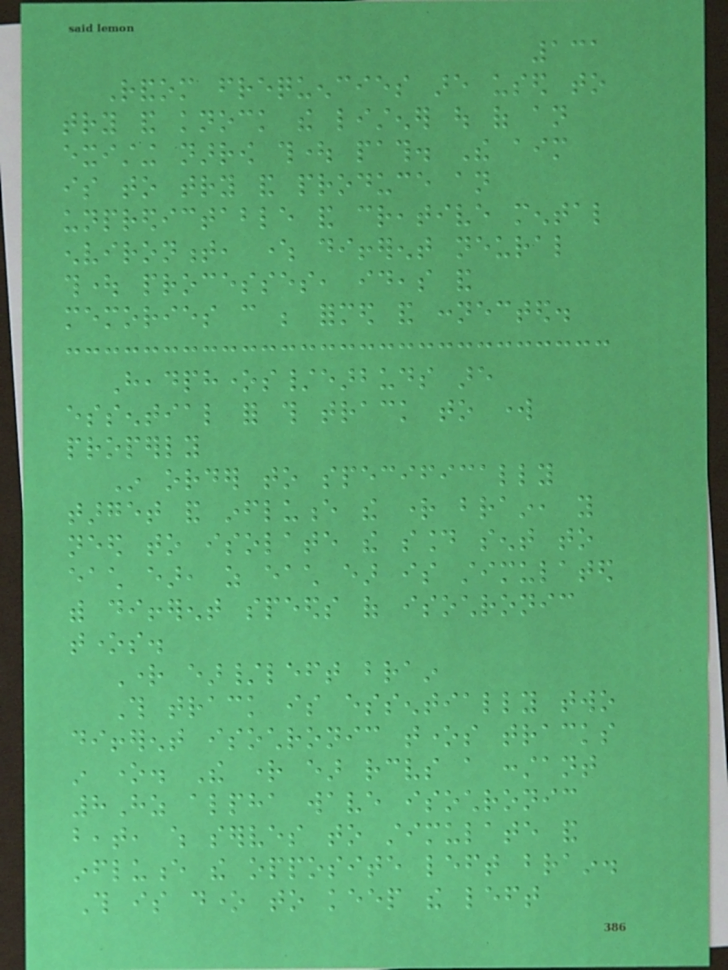131
Random frequencies are used to
try and knock the listener out of an
existing narrow thought path. The aim
is to try and produce an
unpredictable and creative mental
environment, where different neural
thought processes, ideas and
memories can be formed and connected.
Headphones/earbuds are
essential for this track to work
properly
In order to specifically
target and influence the right brain, you
need to isolate the sound sent to
each ear, as each ear is stimulated
with different speeds of isochronic
tones.
Right ear/left brain
This track is essentially two
different isochronic tones tracks
in one. The right ear receives a constant
8Hz alpha wave isochronic
beat, which serves to stimulate and
influence the opposite left brain.
This is done to keep the left
